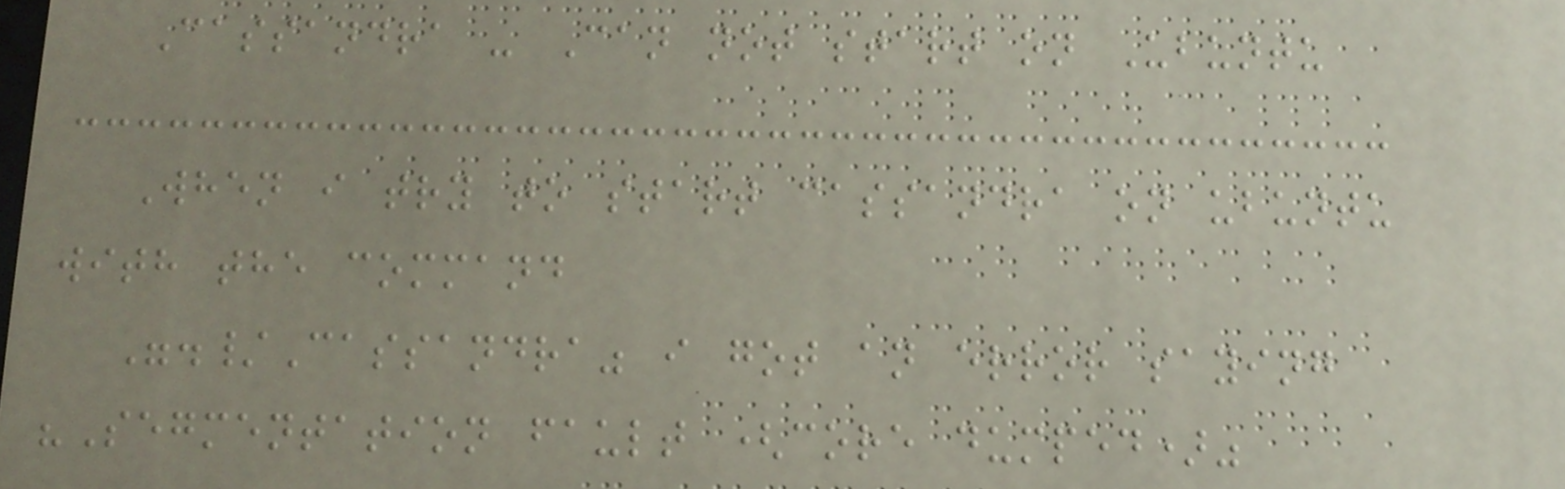Cassandra - Can not start on Ubuntu
When i try to start cassandra on ubuntu
with the command
"./Cassandra" i got an error saying
"Segmentation fault (core dumped)"
